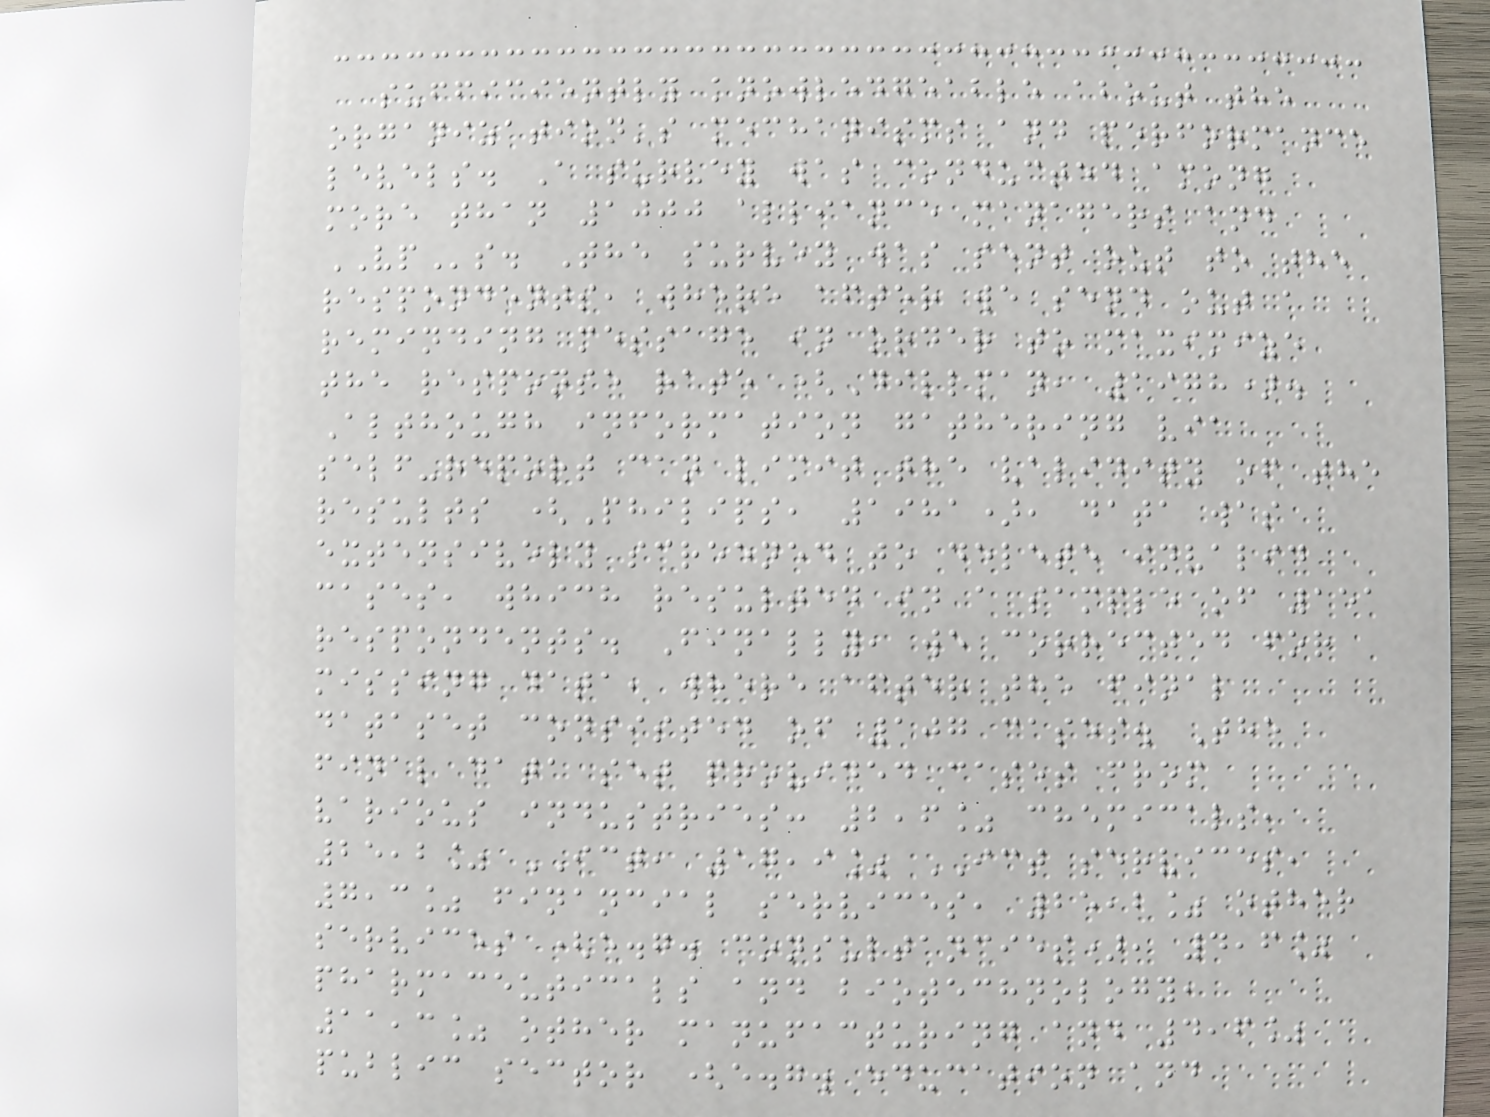sufficiently knowledgeable about the
organization's mechanisms and performance
levels. A survey was conducted among
more than 1000 alliance managers and
VPs. The survey was sent out to the
respondents, where after we send out a
reminding message in order to maximize
the response rate (Dillman, 1978).
Although information gathering via
self-report can limit the validity of the
results (Philips, 1981), data was
extensively screened to delete invalid
cases, which resulted in a sample of 151
respondents. Finally, we corrected for
missing data, where after the final
dataset consisted of 107 cases. The
final data set provided cases from
various industries: 2,6% chemicals,
25,2% ICT, 17,9% ICT services,
7,3% financial services, 25,2% other
services (e.g. consultancies), 4,6%
pharmaceuticals and biotechnology,
11,3% other manufacturing and 4,6%
public sector (e.g. education and
